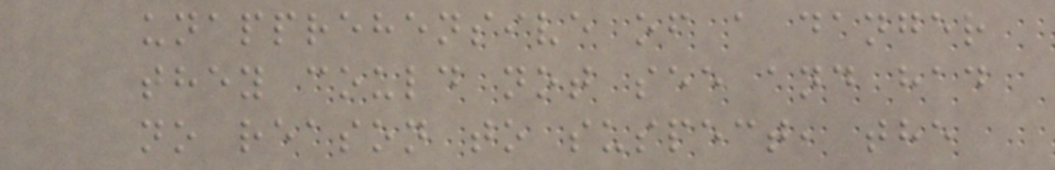unapprehensive of a danger
they could not see and had
no reason to suspect, the
